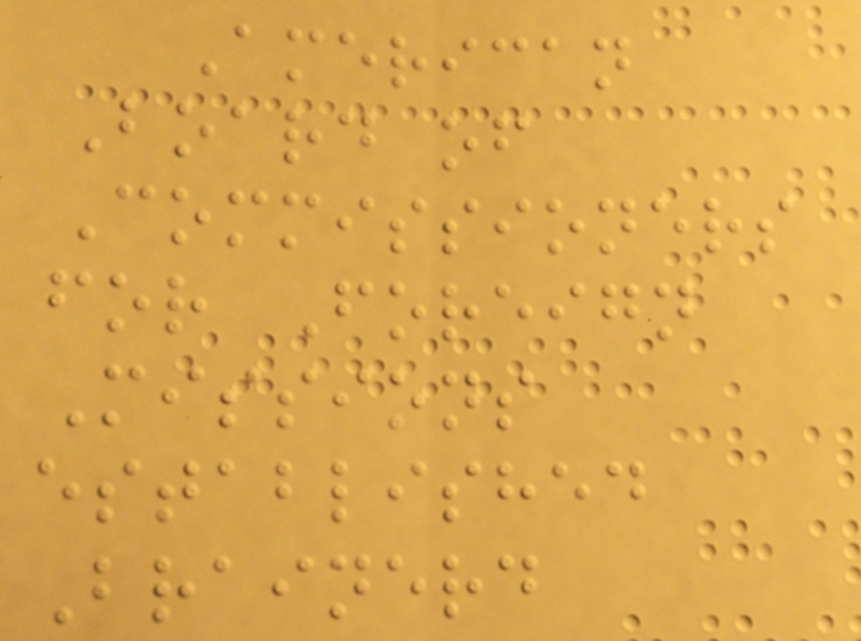American
Board of
Commissioners
for Foreign
Missions
established
Brainerd
